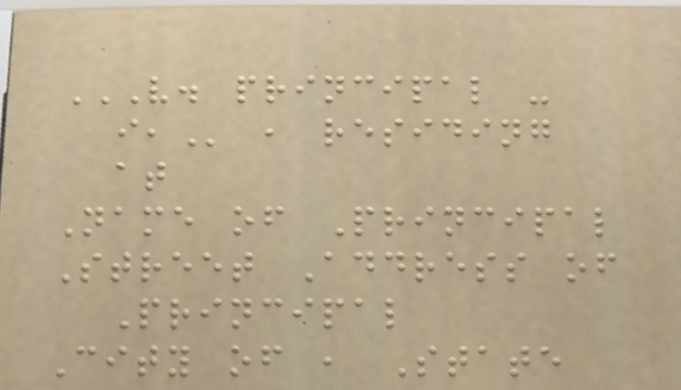V. PRINCIPAL -
I, , residing
at
Name of Principal
Street Address of
Principal
City of , State
